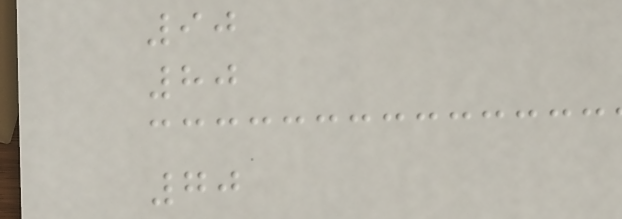90
80
70
